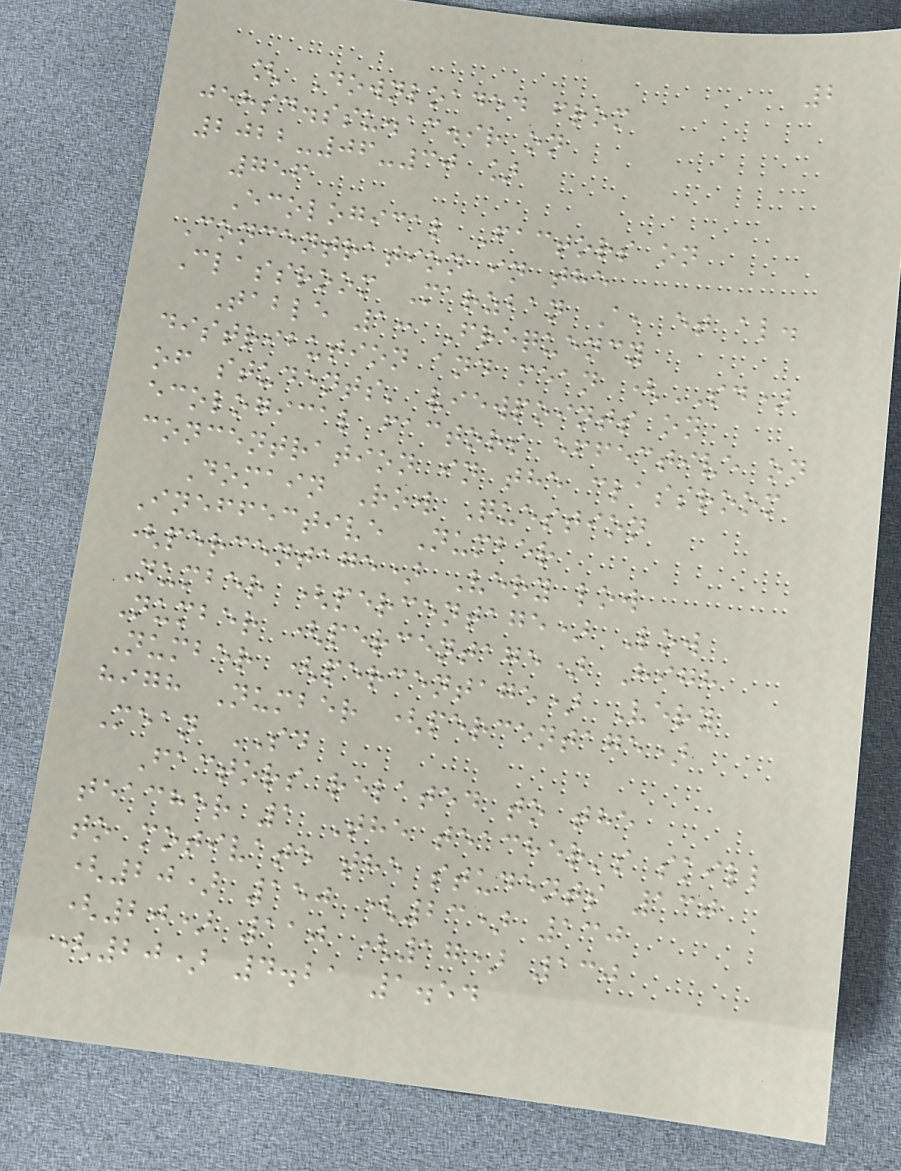2
[ Downloaded from
jehsd.ssu.ac.ir on
2022-06-30 ]
756
Ecological Factors on
Concentration in the
Classroom Marzban A, et al.
Table 1: Frequency
distribution and mean (SD)
of students' viewpoints on
ecological factors effective on
concentration in the classroom
Domain Row Question
Ineffective Number
(percentage) Very low
Number (percentage) Low
Number (percentage) High
Number (percentage) Very
high Number (percentage)
Mean SD
Factors related to the
teacher 1 The teacher's skill
to motivate the students 130
(20) 150 (23) 130
(20) 110 (17) 130
(20) 4.21 1.54
